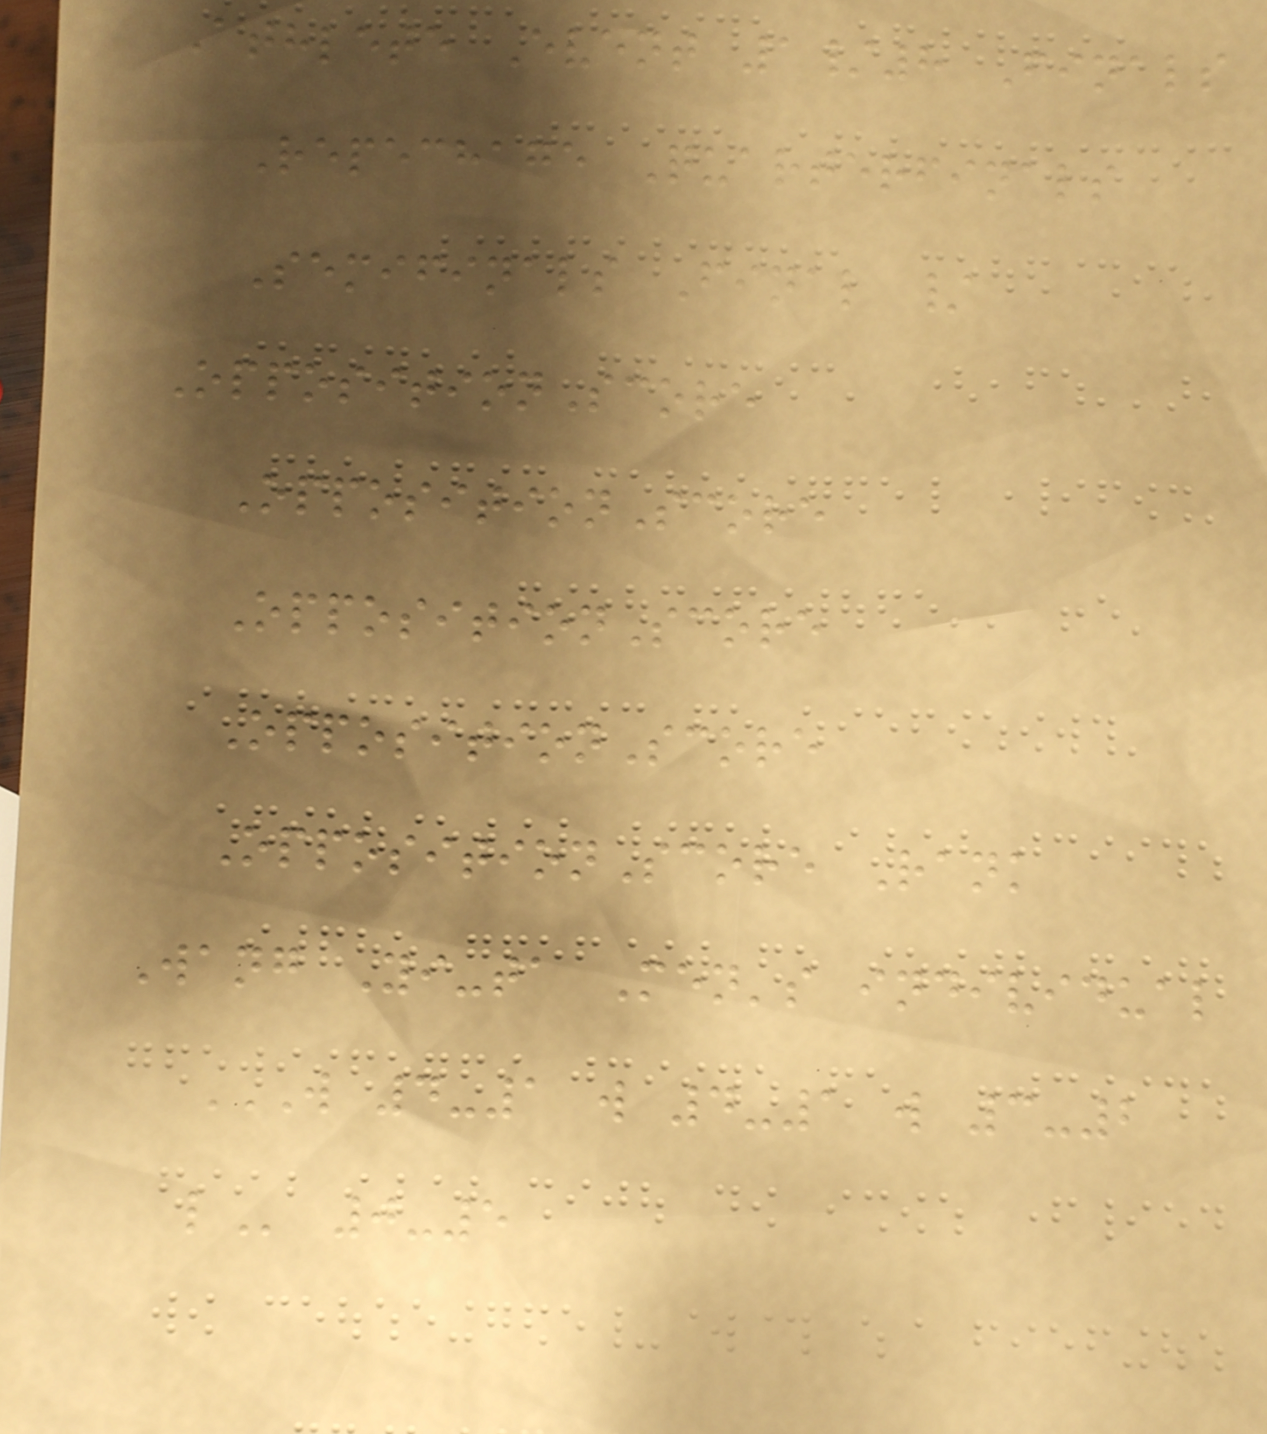Athlete Event 1/8 Finals
Repechage Quarterfinals
Semifinals Final /
OppositionScore
OppositionScore
OppositionScore
OppositionScore
OppositionScore Rank
Wang Yi-ta Men's individual
W 4-1 W 4-1 W 3-2
L 0-5
